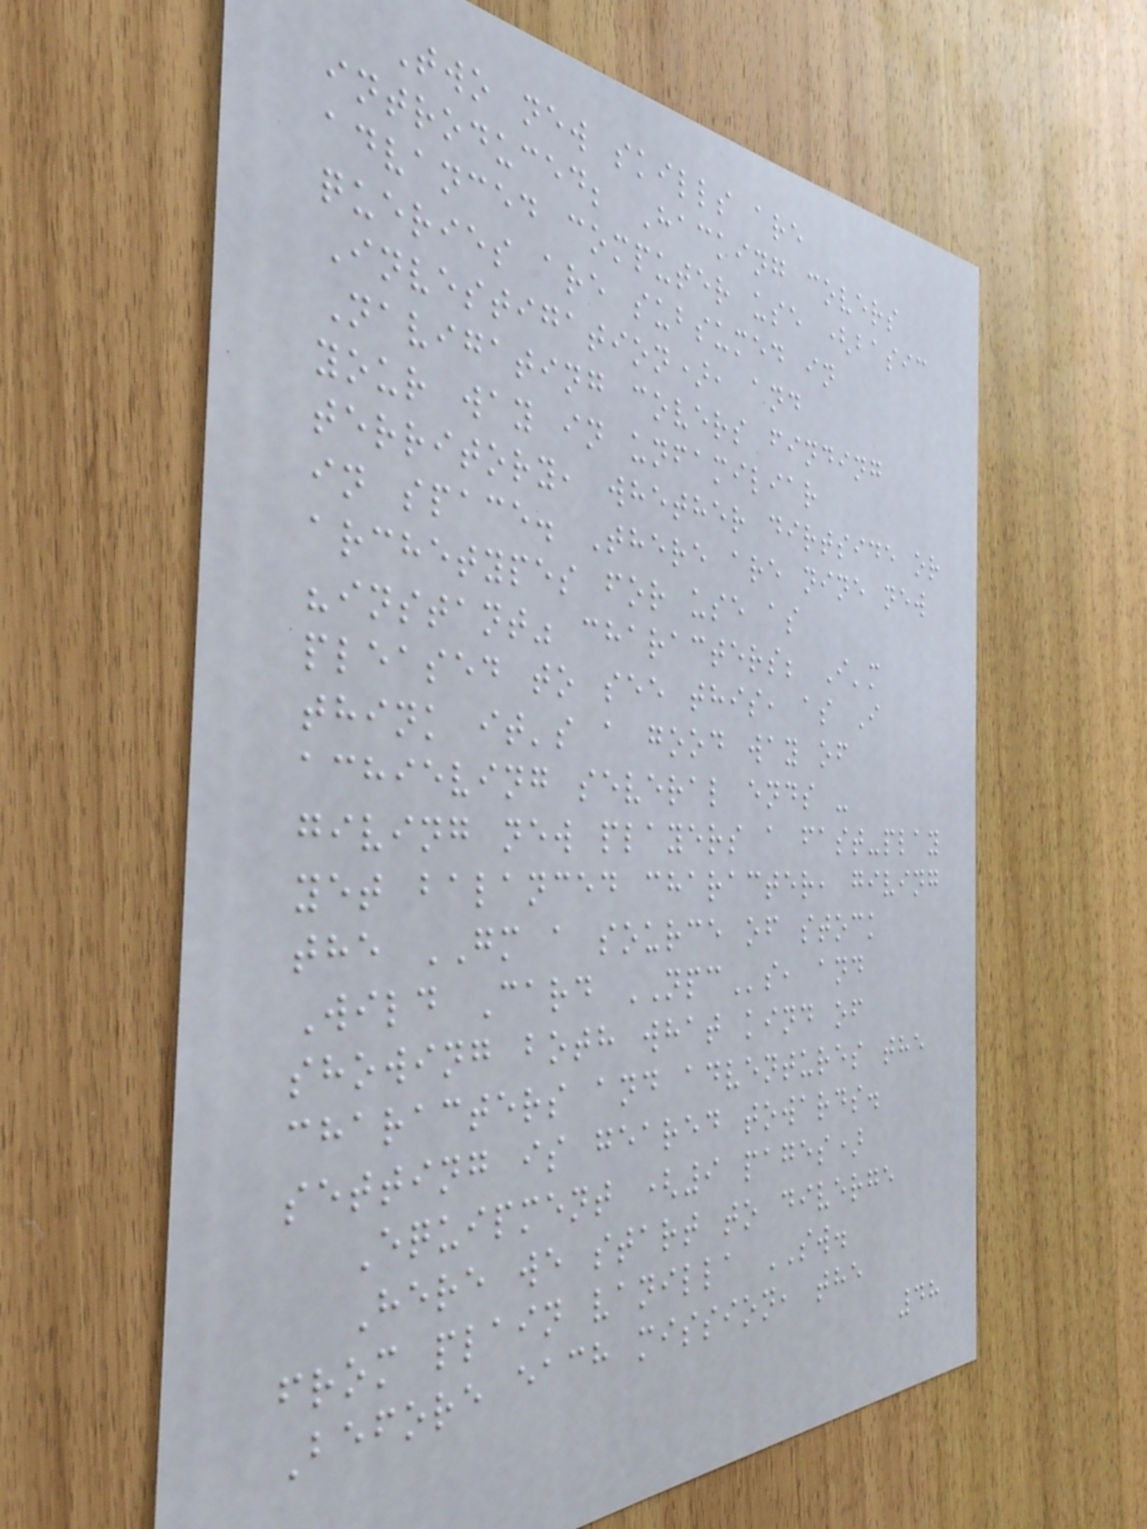Two new skills are
introduced; Hacking covers
advanced computer use (basic
queries are subsumed in
Investigation), and
Navigating covers finding
your way in unfamiliar
territory, whether dirtside or
in space. There are nine new
archetypes for use as
"instant" characters; I'm
pleased to see this, as I
think it's a good way of
achieving several ends -
giving new players a fast-play
yet balanced character, giving
the GM a source of stock
Wild Card NPCs, and
showing both what kind of
characters and adventures the
setting is geared towards.
Equipment (9 pages)
Here we start to diverge
from plain vanilla SW.
Before each mission, the
48
